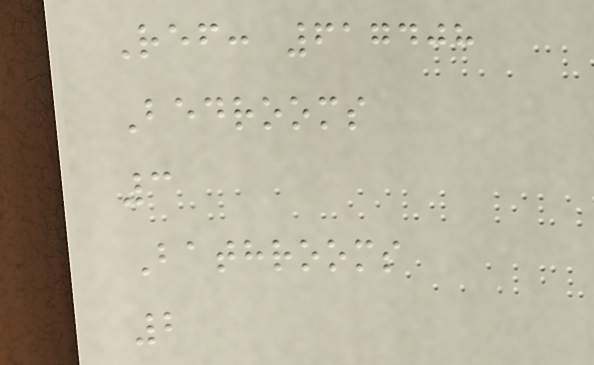Ref: 617408
Bedrooms
3
Bathrooms
2
